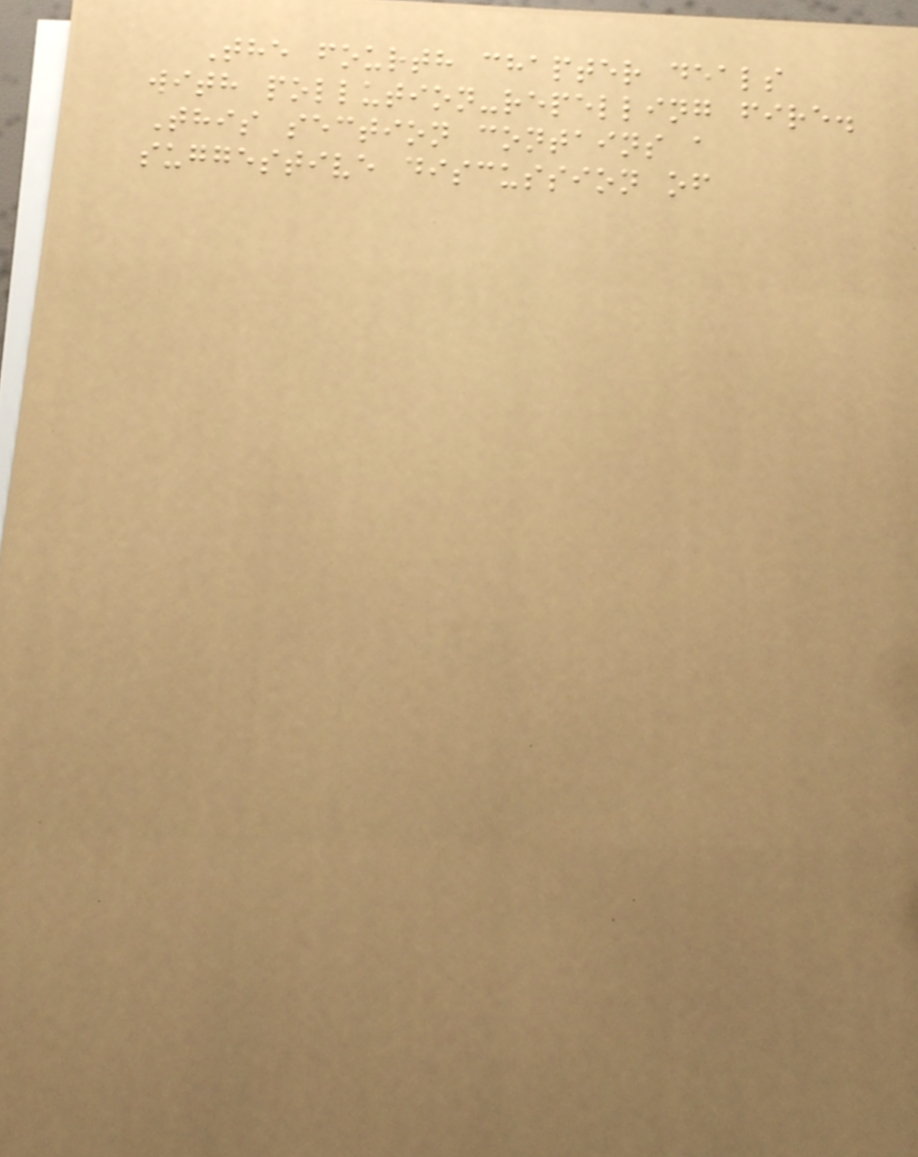The fourth chapter deals
with pollution-repelling fire.
This section contains a
suggestive discussion of
